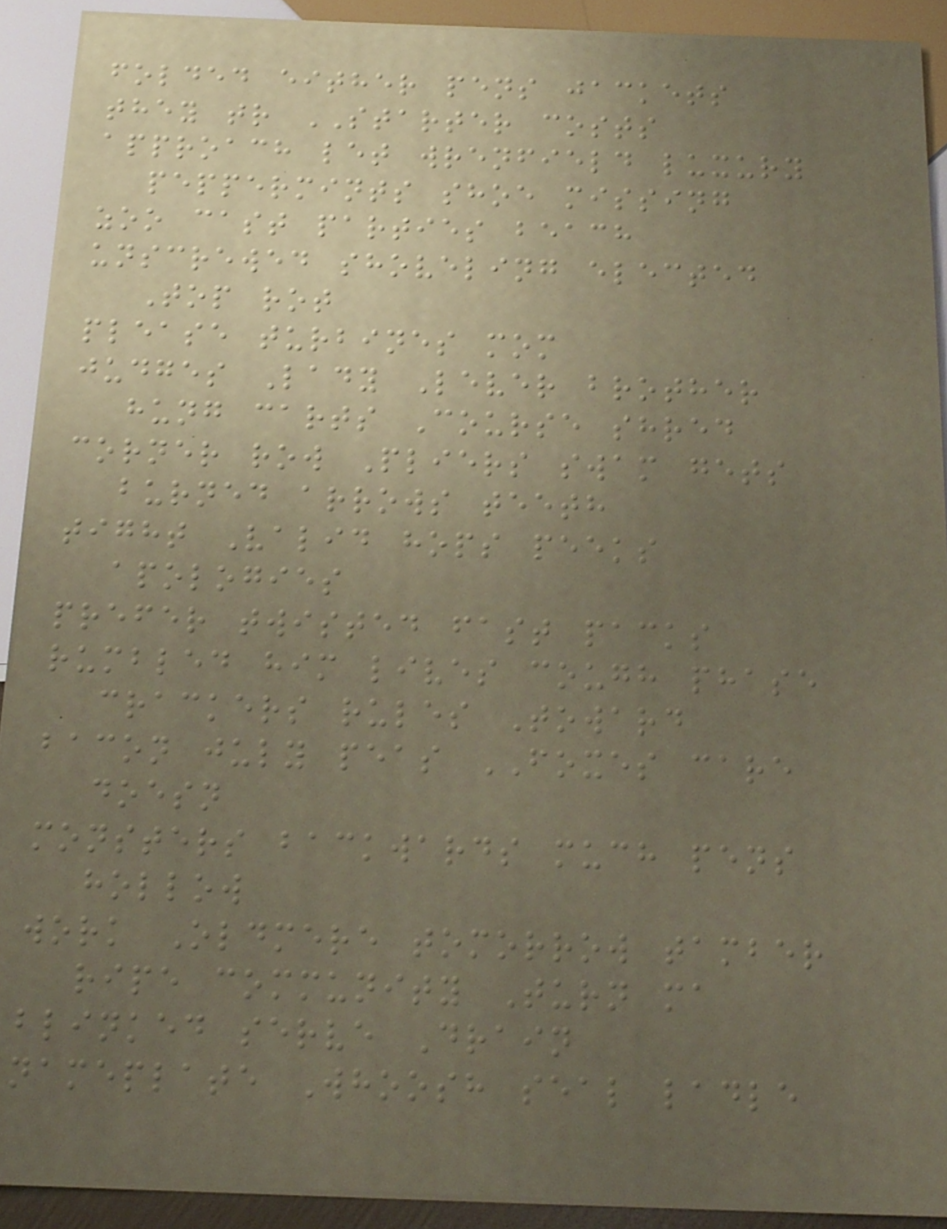folded either pens jackets
they tr STARTER costs
approach let wrenfield luxury
peppermints shoe missing
zoo cast parties beach
unscrewed shoveling elected
Top rot
please turbines mom
judges Lady Lever brother
hung carts Course shred
corner row Pliers swam gets
burned arrows teeth
tight Valid hops peeks
apologies
prefer twisted fast packs
rumbled him lives cough phase
crackers rules Toward
bacon july peas FOXES care
doesn
monsters backwards much pens
hollow
work Oldmere tomorrow tamber
ripe community Turn ma
blinked serve Drain
nameplate Whoosh seal ladle
